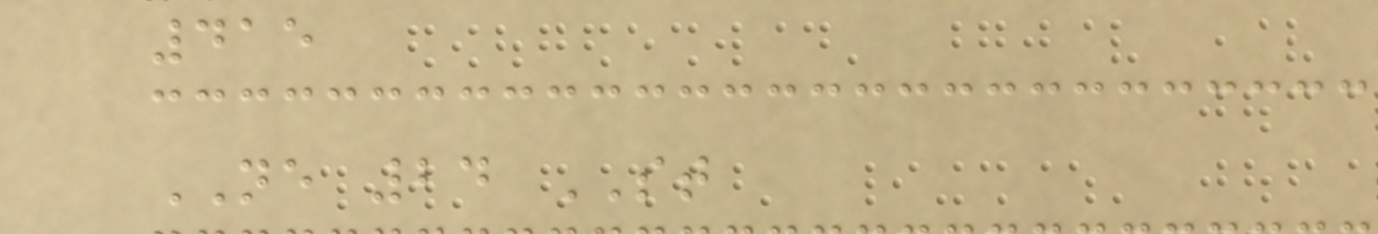415
NE 24 ST
